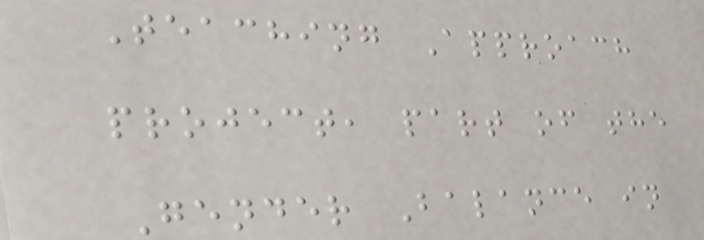Teaching Approach
project, part of the
Gender Balance in
